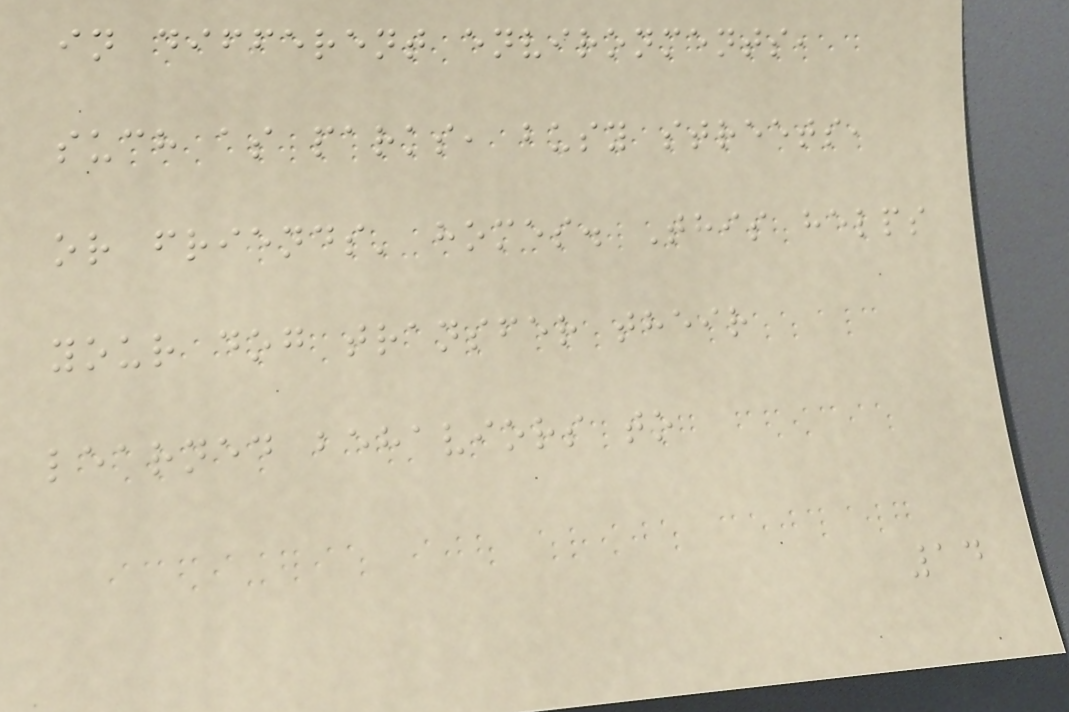in different environments,
such as parks, busy streets,
or friends' homes. This helps
your dog transfer their
learned behaviors to
14
